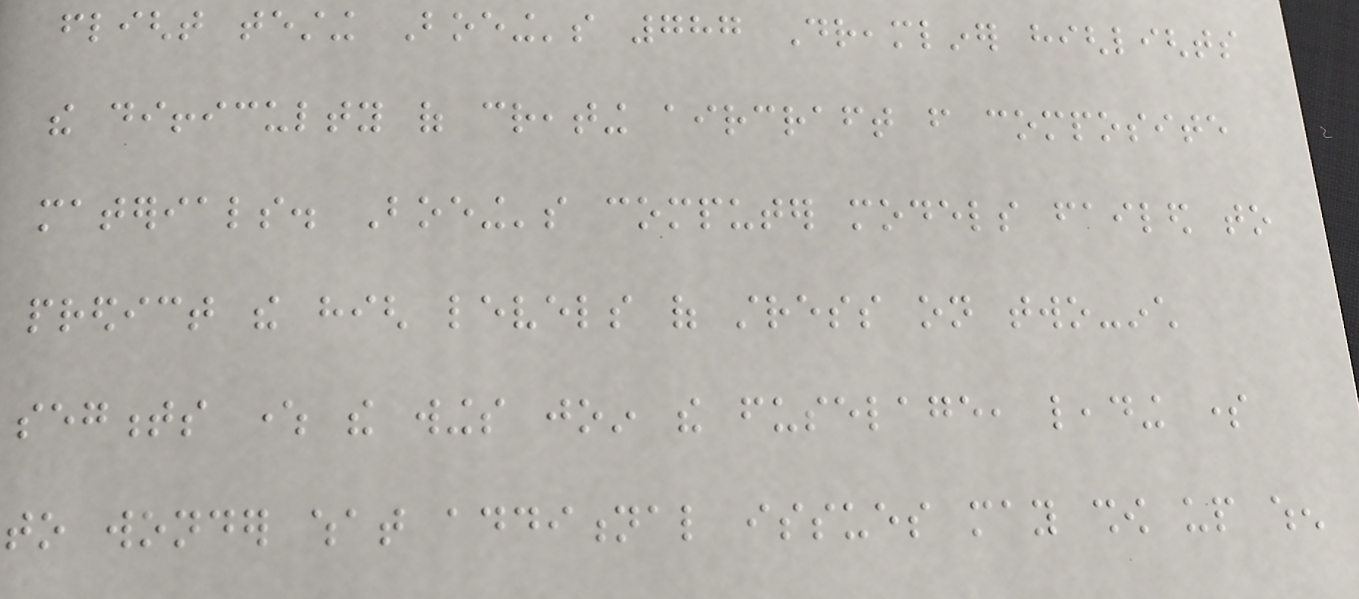flight testing Boeing's 787 Dreamliner highlights
the difficulty of creating aircraft from composite
materials. Boeing's computer models failed to
predict the high levels of stress on two-inch
segments where the wings join the fuselage, leading some
to wonder what additional issues may show up when
